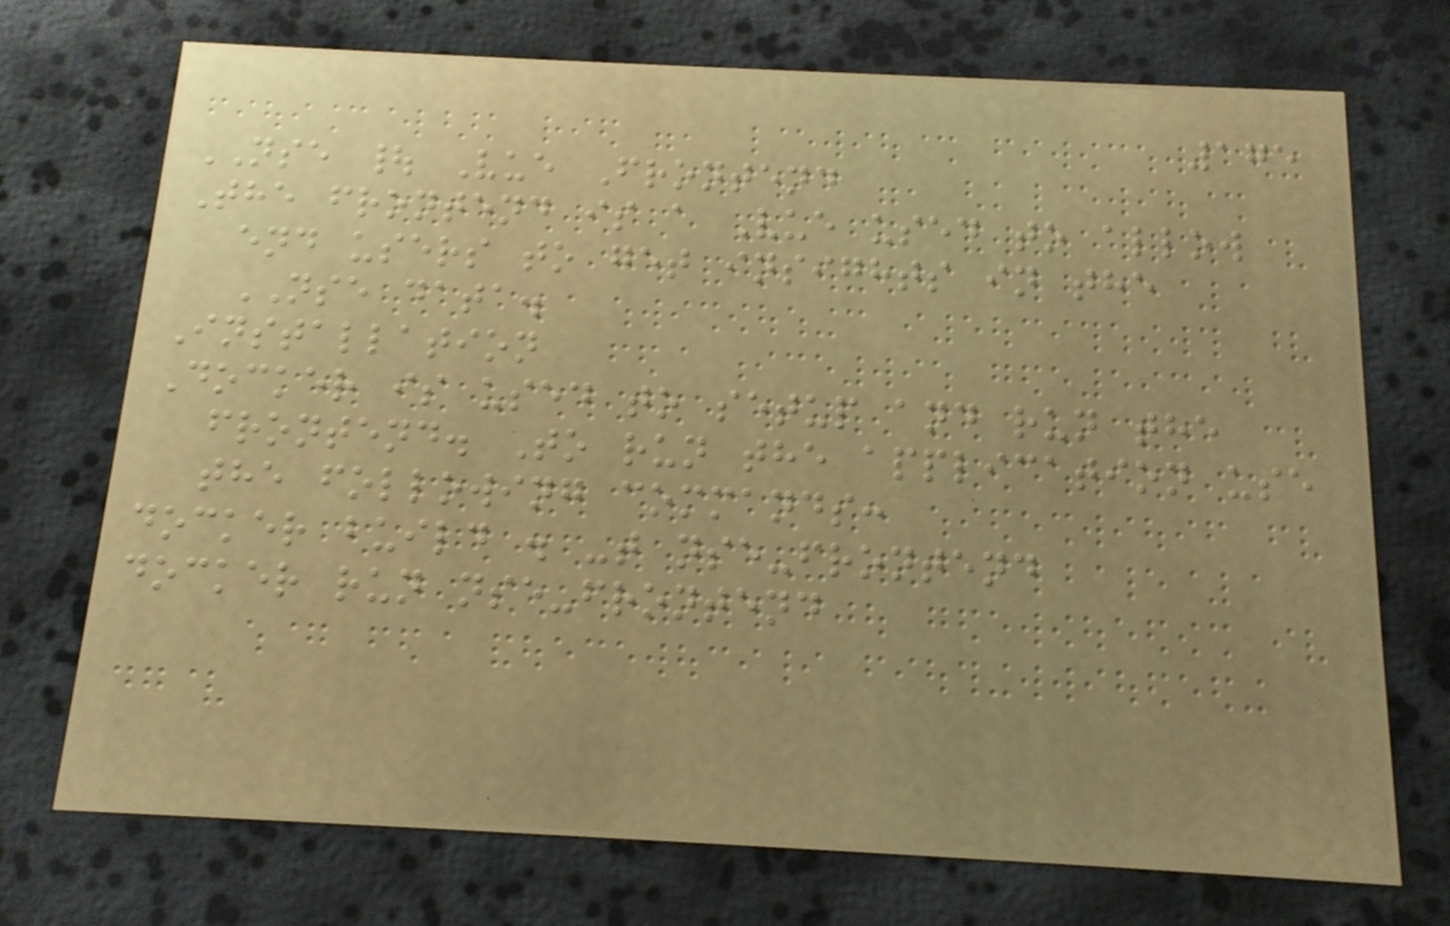175
NSE | Vue Frontend
The frontend is a Vue used to allow
end users to get insights in the
NSE data.
Installation
Docker is used to setup and run the
frontend. To run the application use
the following commands:
docker build . -t nse-frontend
docker run nse-frontend
